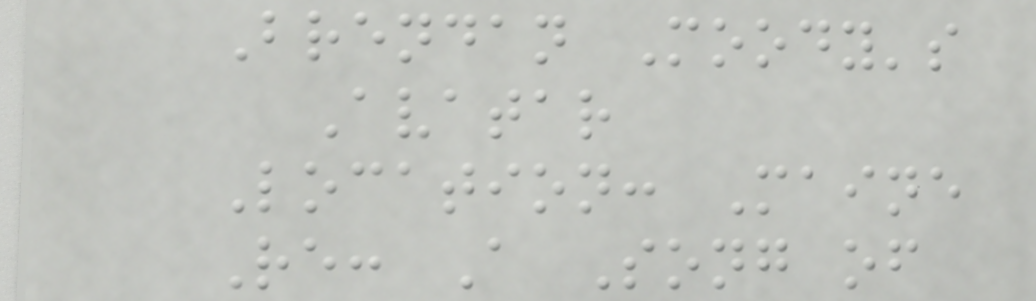Brendan Moody's
Avatar
Location: Maine
Re: A Song of
